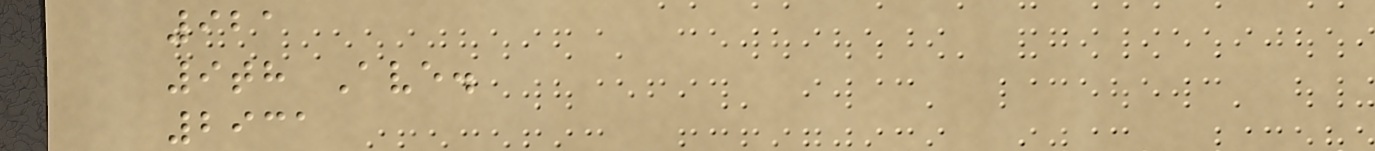921
9th Ave.
2931
